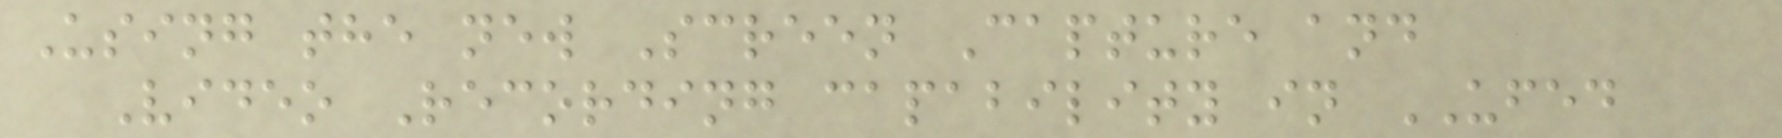Using the new Screen Capture and
Video Recording capability in UFED
